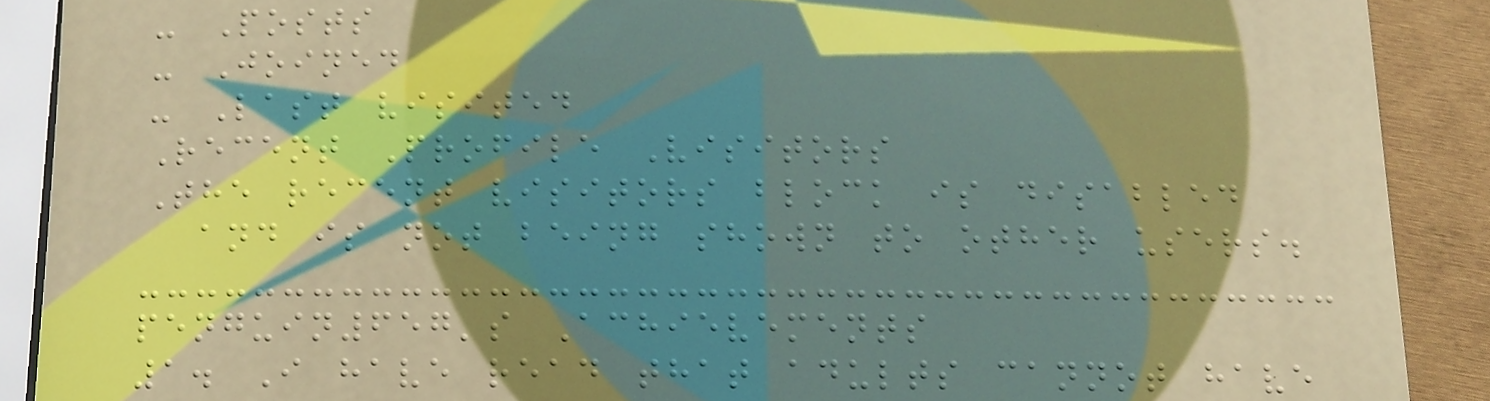- Posts
- Joined
- Last visited
Recent Profile Visitors
The recent visitors block is disabled
and is not being shown to other users.
penguin657's Achievements
1. I have read that adults cannot have
